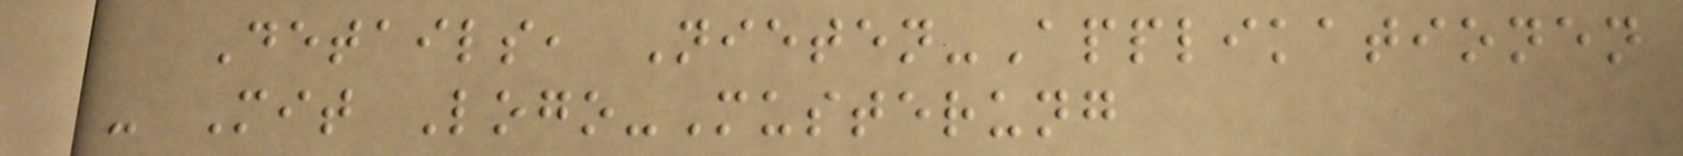Details, Nieten-Applikationen
- Mit Logo-Musterung
